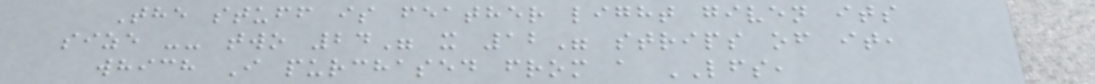The stuff is feather light given its
size -- two 24" x 12" strips of it,
which I purchased from a LFS,
